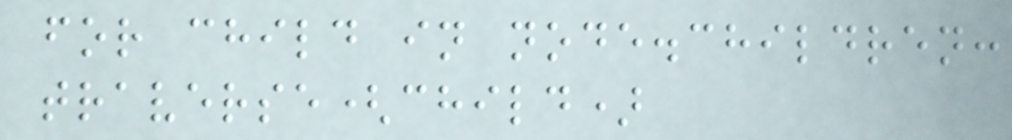for child in node.children:
traverse(child)
